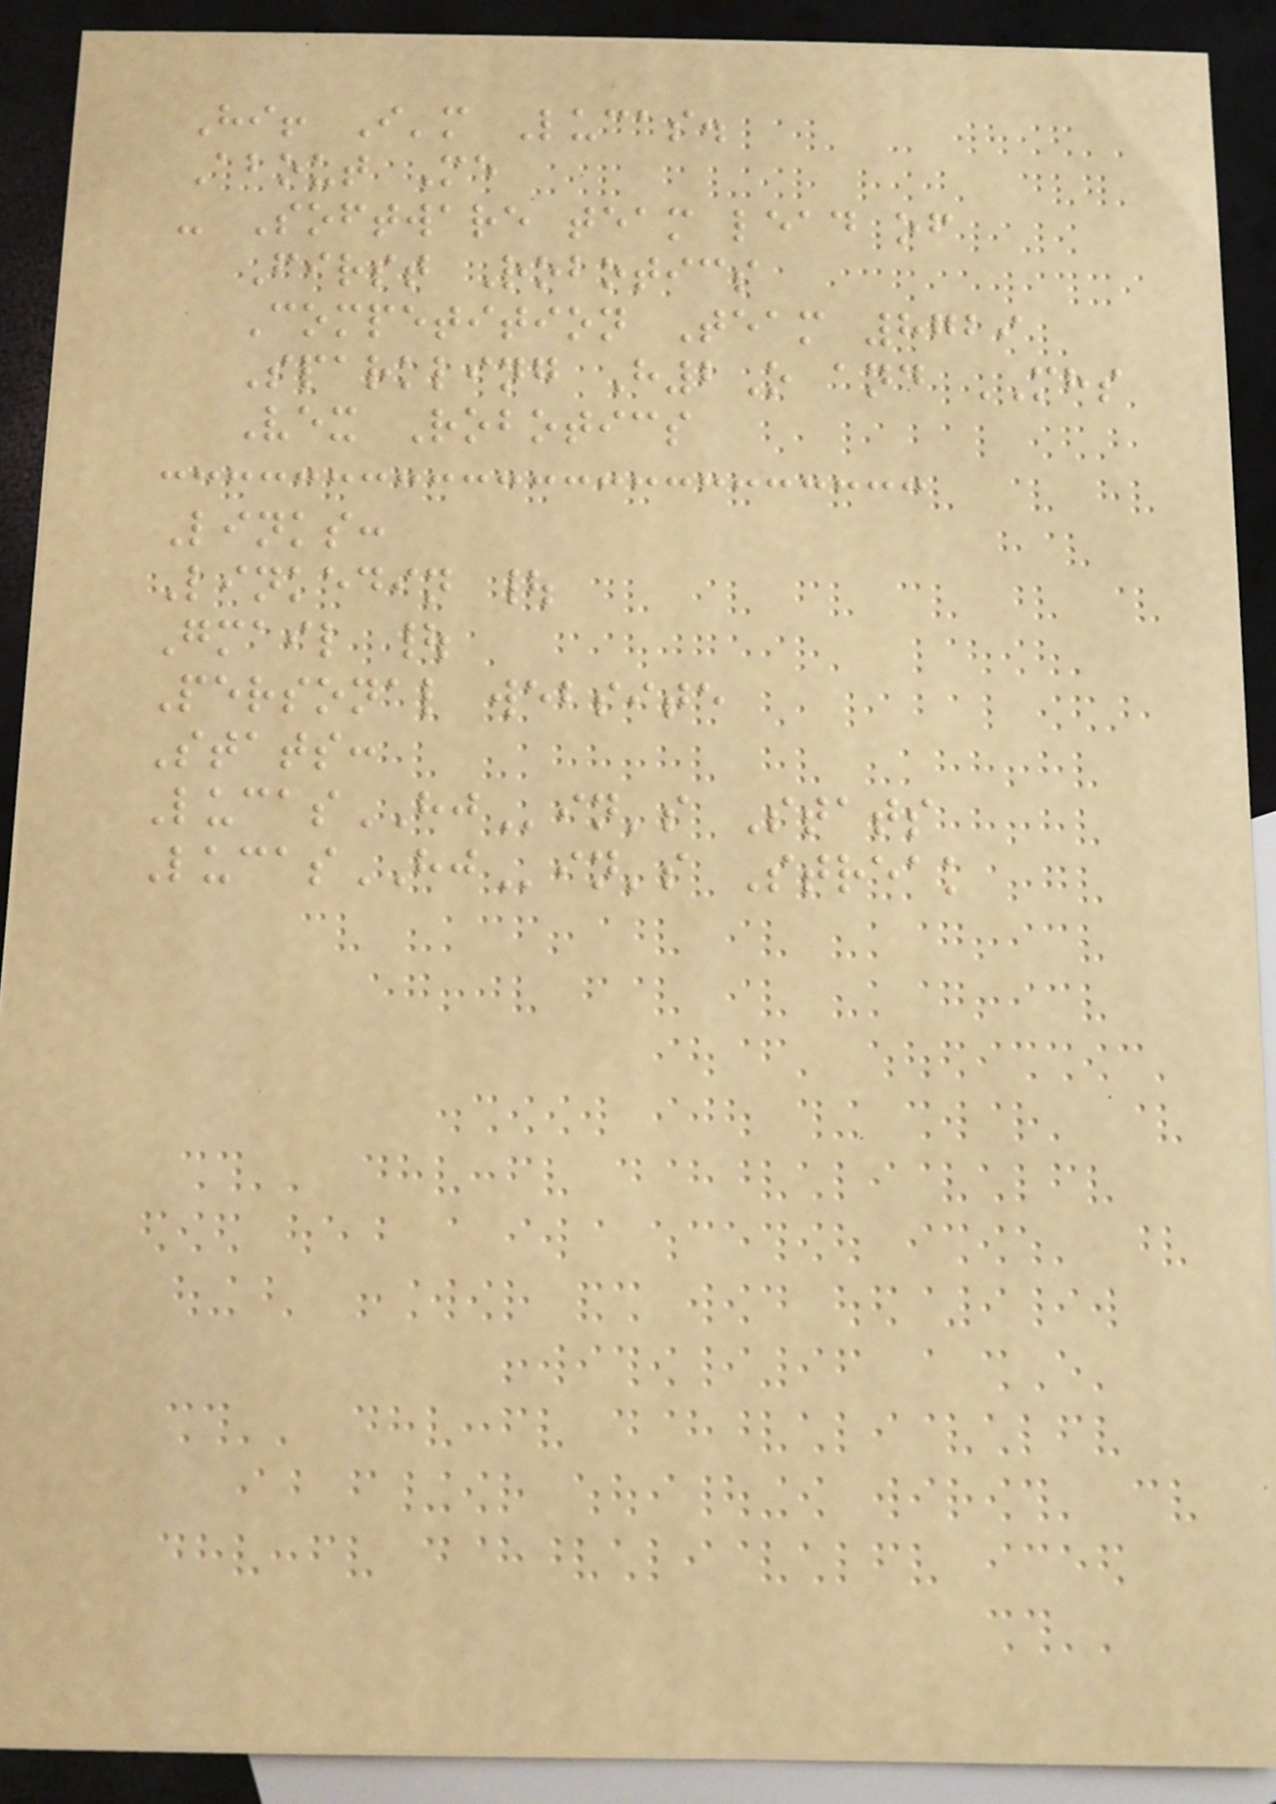Hi! I'm Lucas.
About Me
- Software team lead of
First Robotics
Competition Team 8729
Sparkling H2O and MHS
Vex Robotics
Links:
Linkedin |
Gmail |
Personal website
Stats:
LucasHJin's Stats
LucasHJin's Streak
